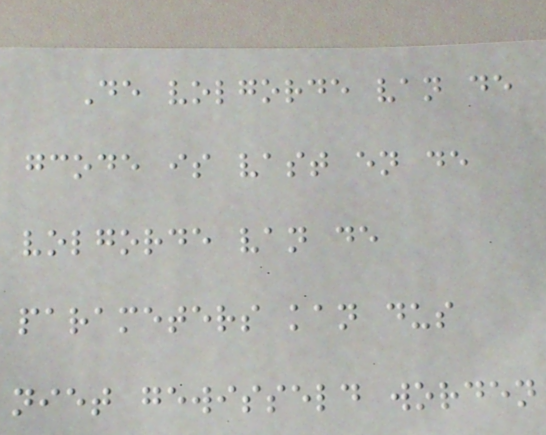De volgorde van de
gcode is vast en de
volgorde van de
parameters kan dus
niet gewisseld worden
